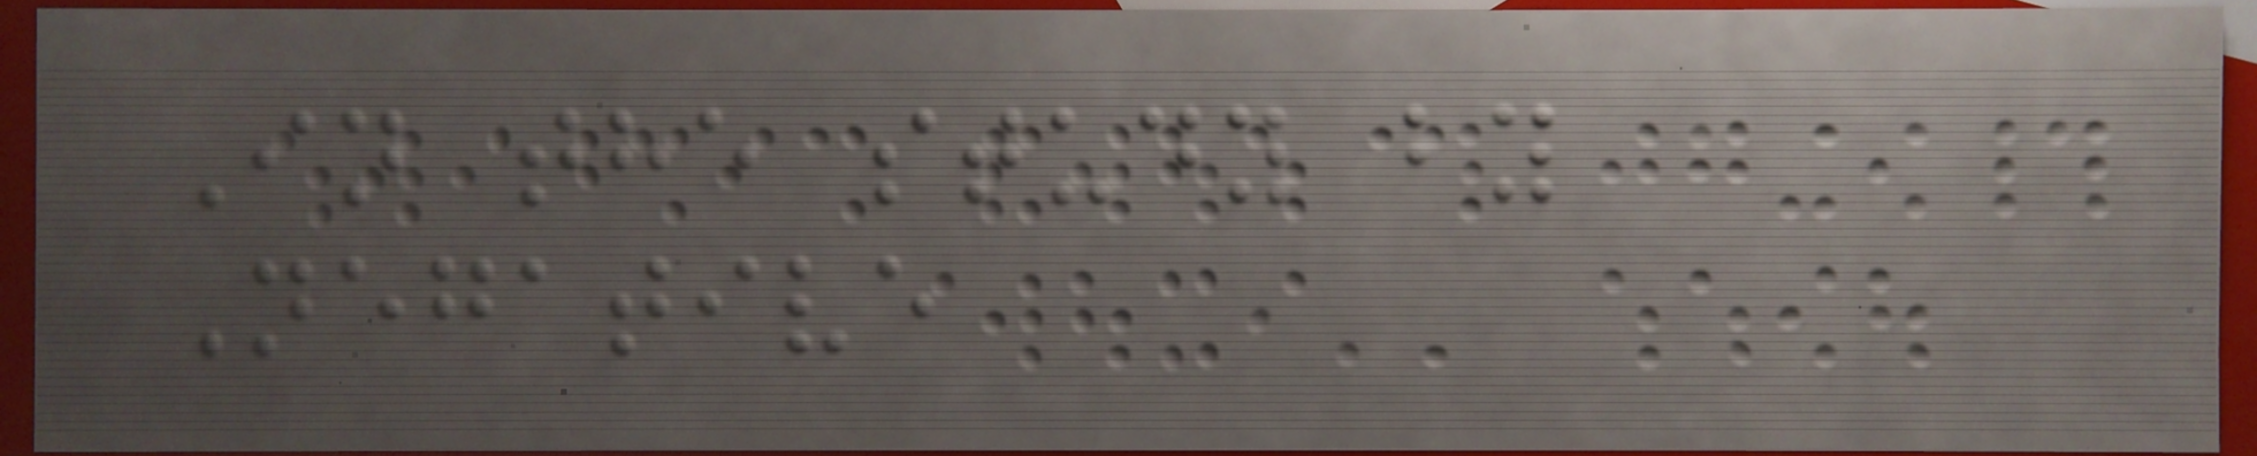In the study by
Negative
